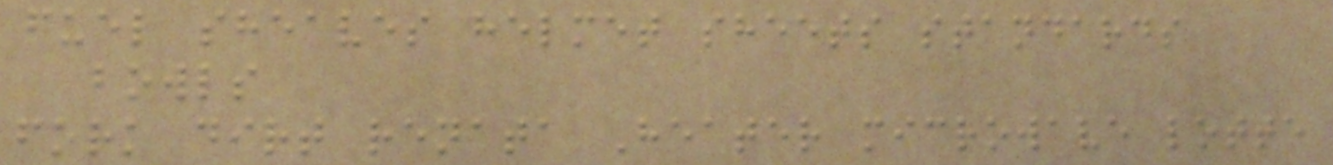fuel sheaves helmet sheets standards
bowls
fork dirt renata Heater microwave lotte
